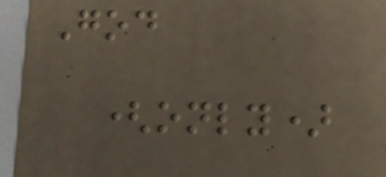God
(only)
